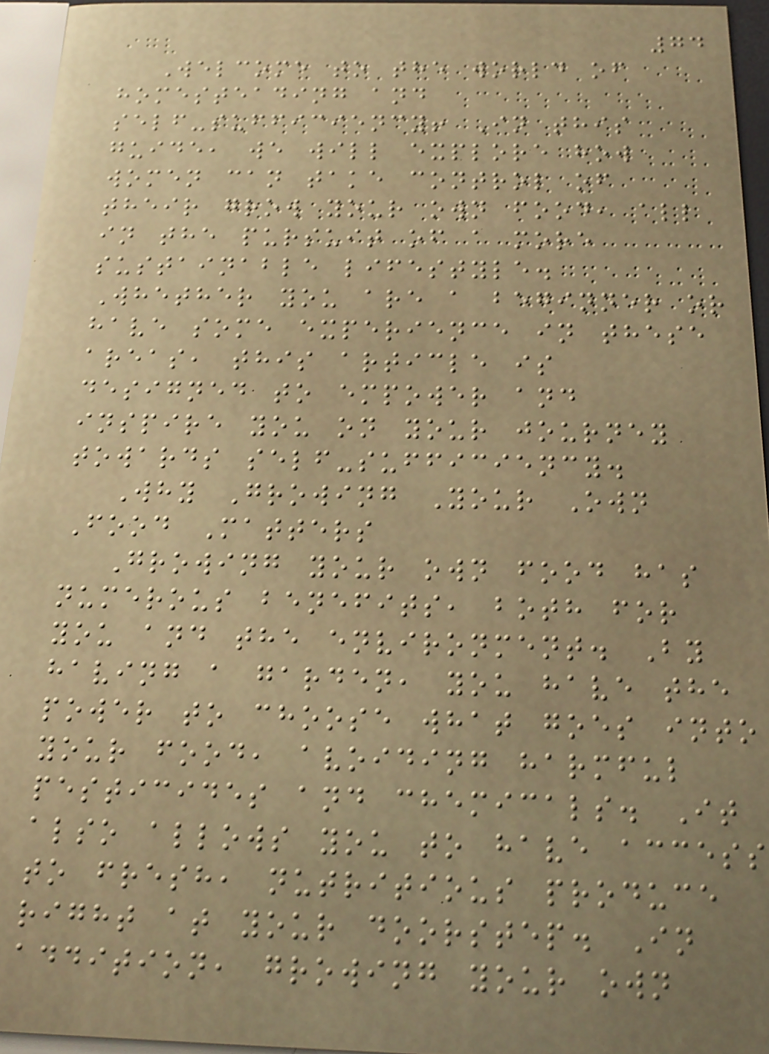74
Welcome to the world of
homesteading and
self-sufficiency! In this
guide, we will explore how
women can take control of
their grow your own food, all
in the pursuit of a more
sustainable lifestyle.
Whether you are a beginner or
have some experience in these
areas, this article is
designed to empower and
inspire you on your journey
towards self-sufficiency.
Why Growing Your Own
Food Matters
Growing your own food has
numerous benefits, both for
you and the environment. By
having a garden, you have the
power to choose what goes into
your food, avoiding harmful
pesticides and chemicals. It
also allows you to have access
to fresh, nutritious produce
right at your doorstep. In
addition, growing your own
